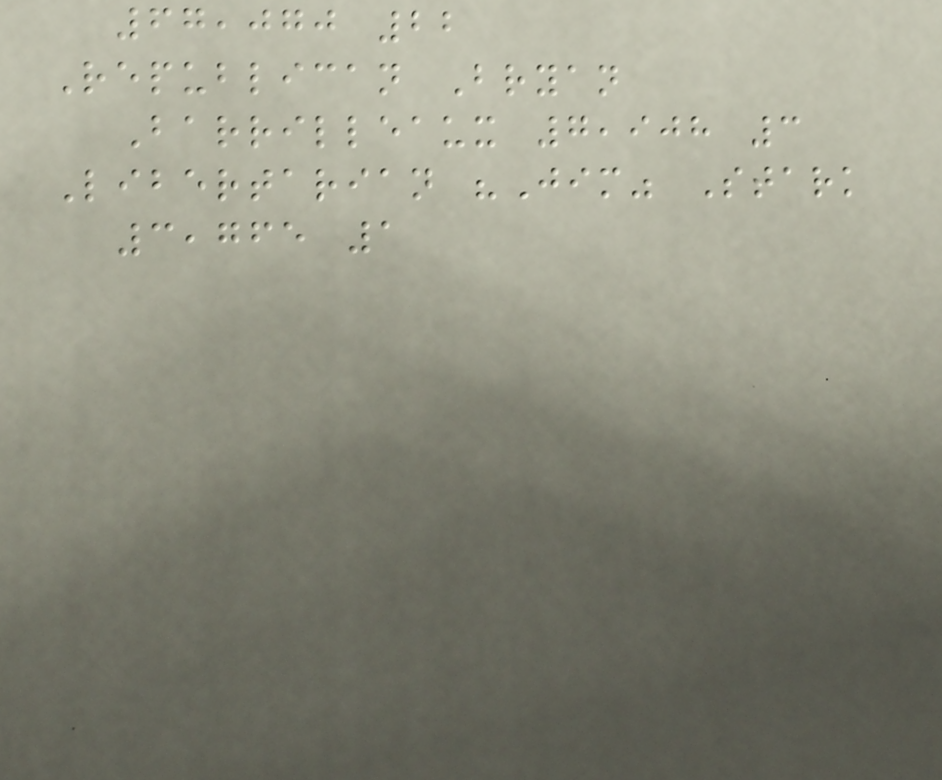67,070 22
Republican Bryan
Barrilleaux 7,908 3
Libertarian "Jim" Stark
3,765 1
